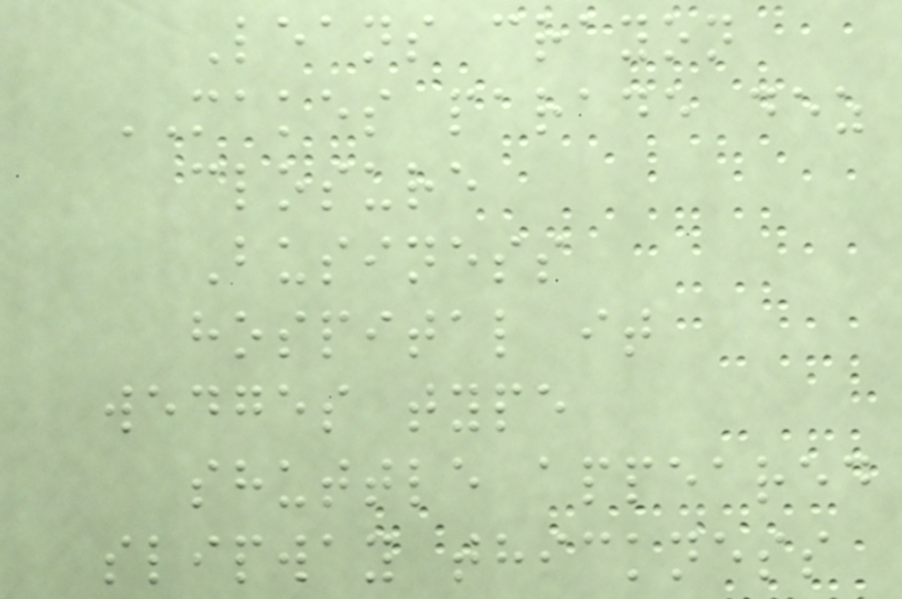Leans crayon
MAKES parade dez
closure
Business
hospital it
wedges type
shuttle appeared
slipway thickness
